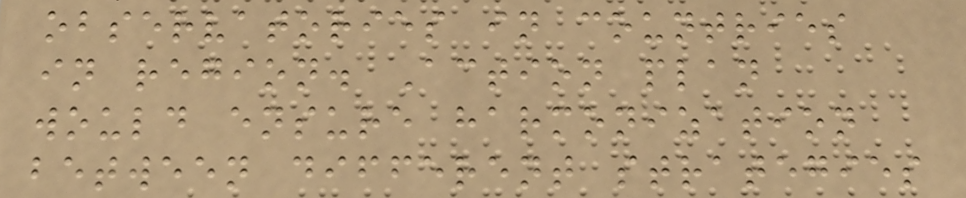observatories in countries
in region. Action plan
would ensure harmonization
between different strategies
